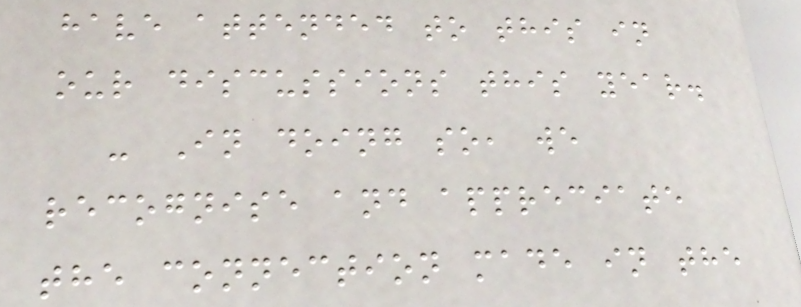have attended to this in
our discussions this year.
- In doing so, we
recognise and appreciate
the connection made in the
